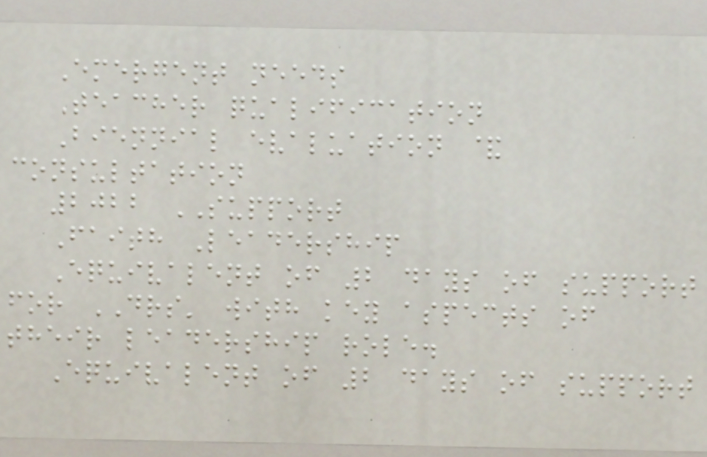Emergent needs
Teacher qualification
Biennial evaluation &
consultation
2022 SUPPORT
Faith Leadership
Equivalent of 2 days of support
for DRS' with key aspects of
their leadership role.
Equivalent of 2 days of support
